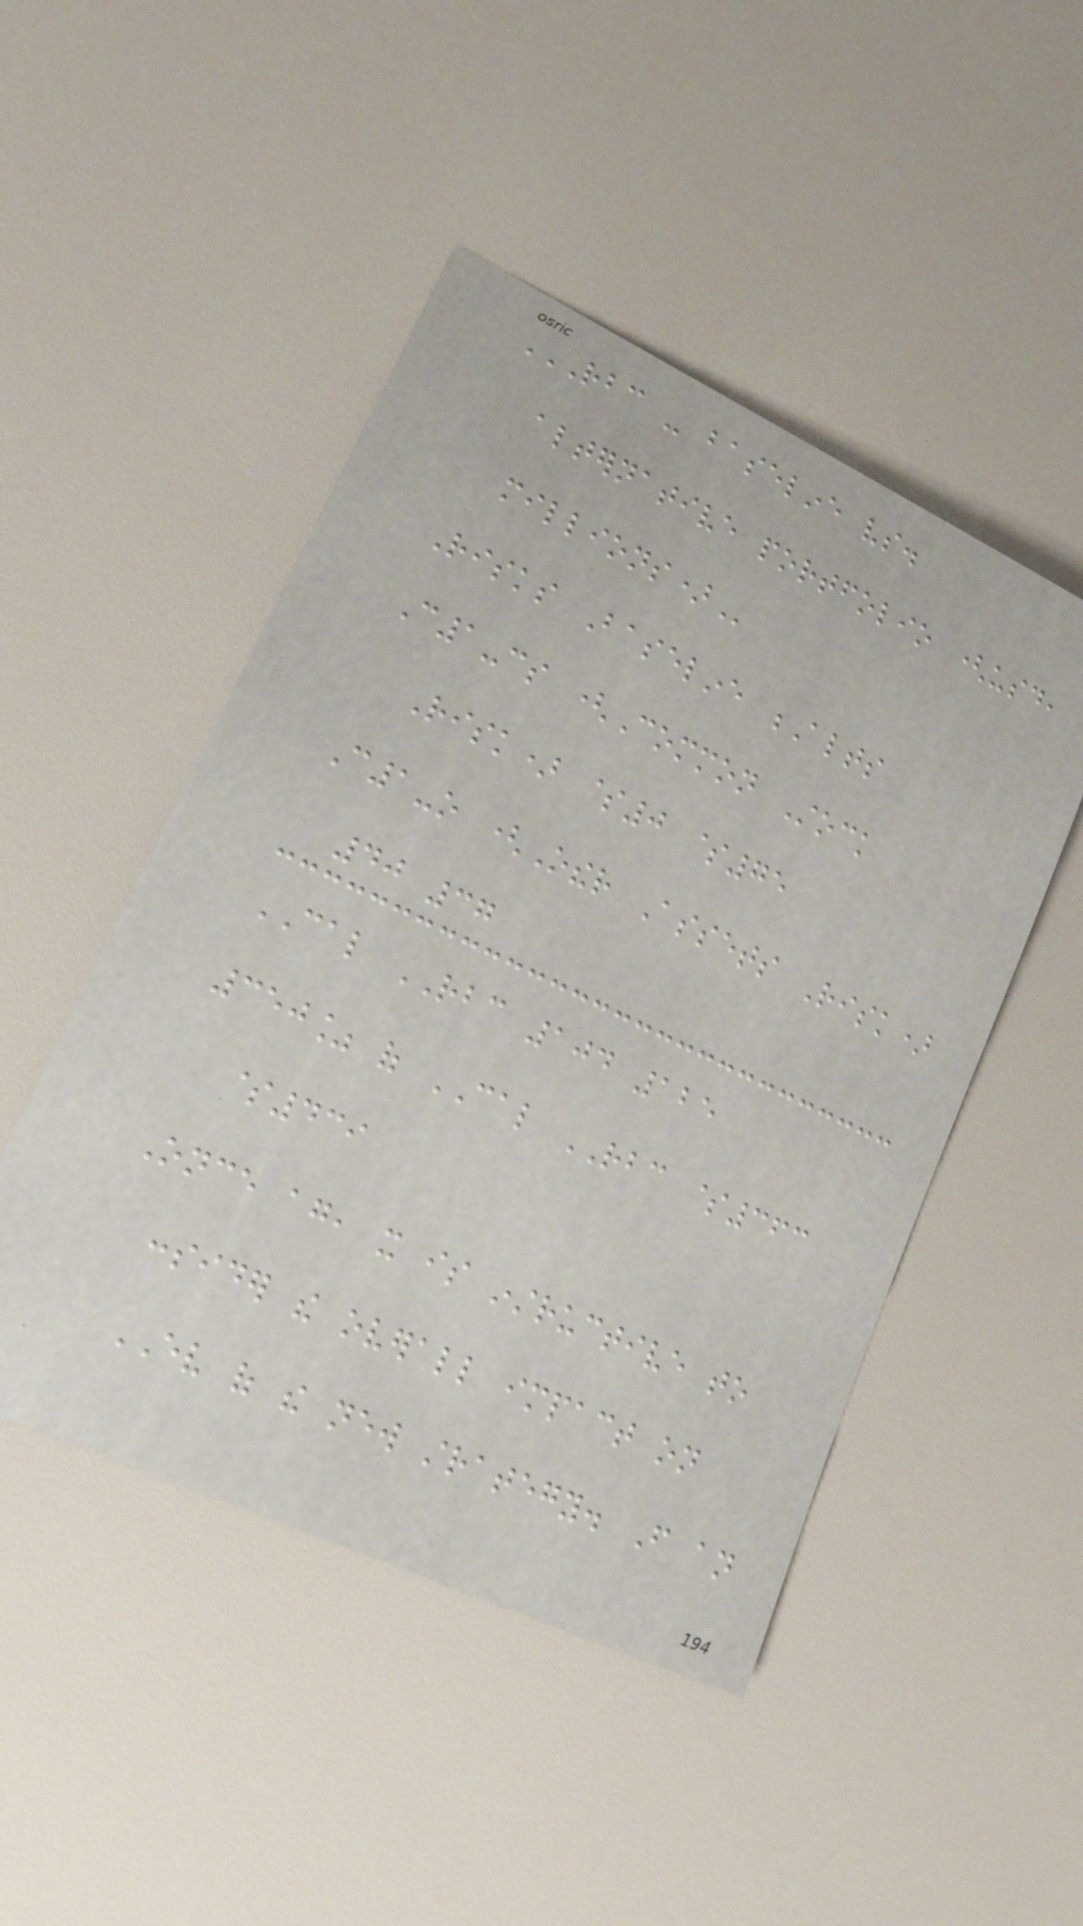RBC - BASELINE VS.
ALTERNATIVE PORTFOLIO (USD,
MILLIONS)
Risks Baseline Alts
C1-cs (Common Stock
Risk) $0 $75
C1-o (Other Assets Risk)
40 37
CAL RBC 104 125
350% of CAL RBC $363
$439
Once again, it is instructive to
consider the overall impact on
EV of the new strategy. From an
